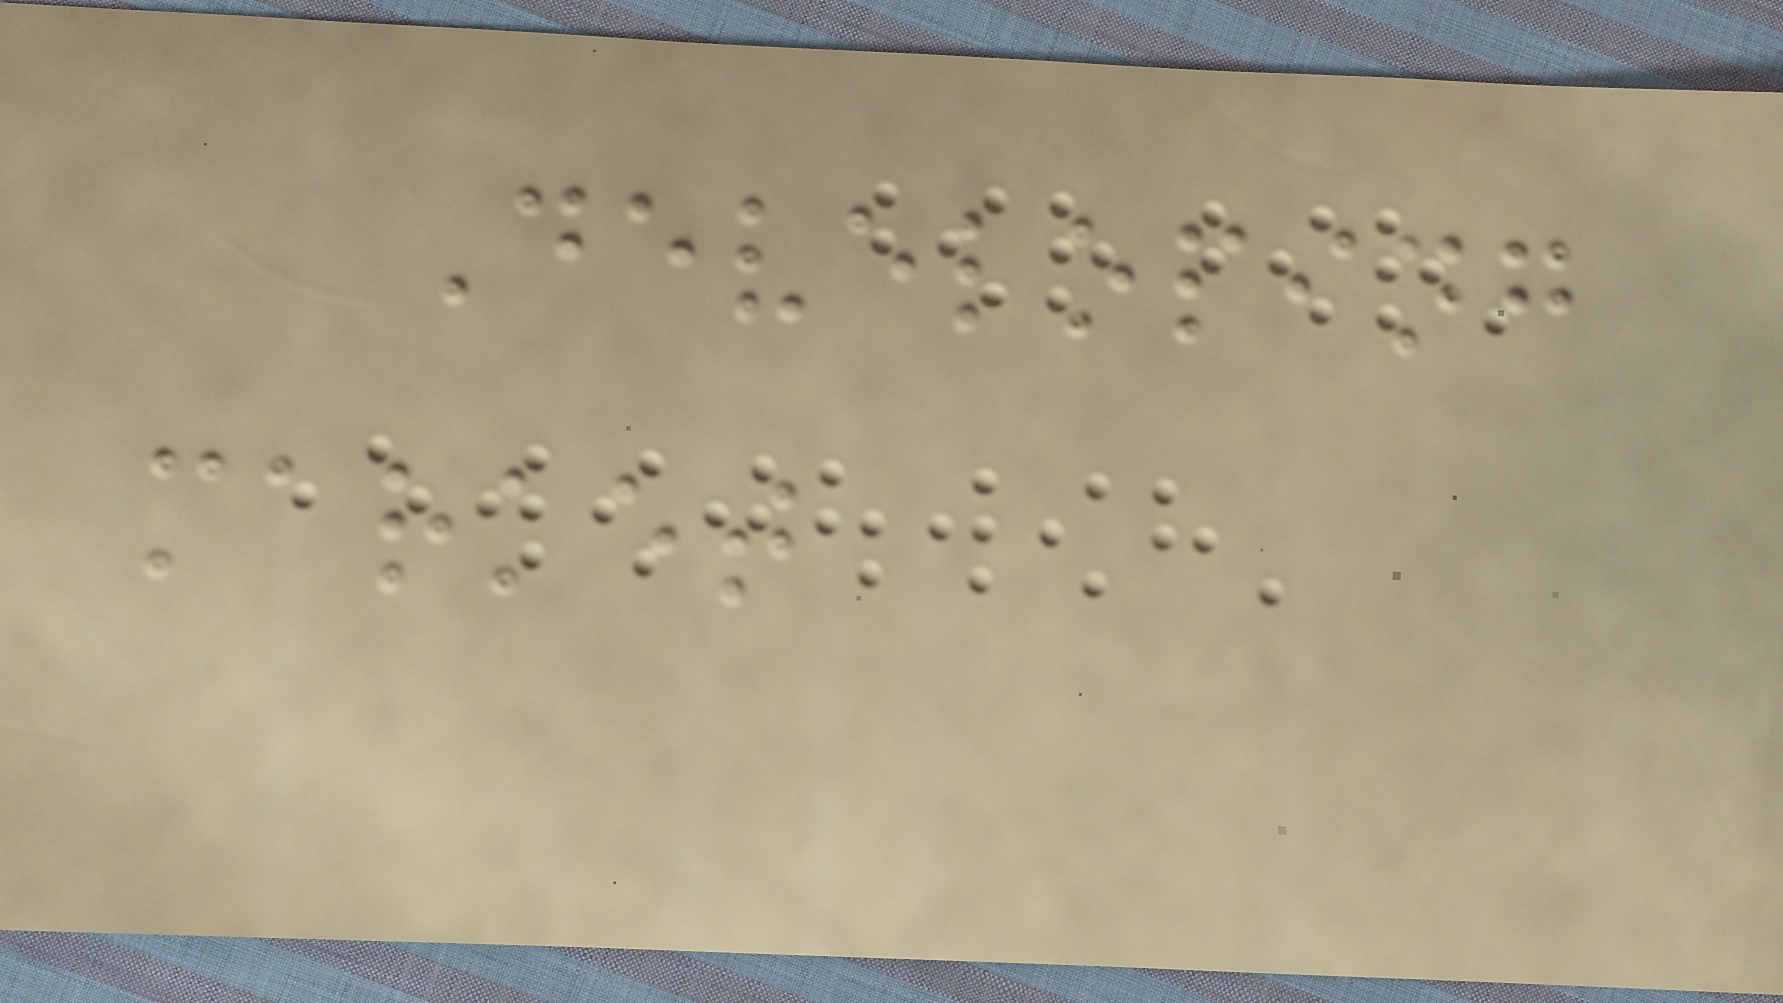Developing
market
